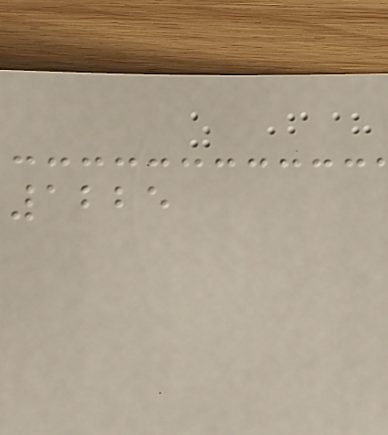1225
